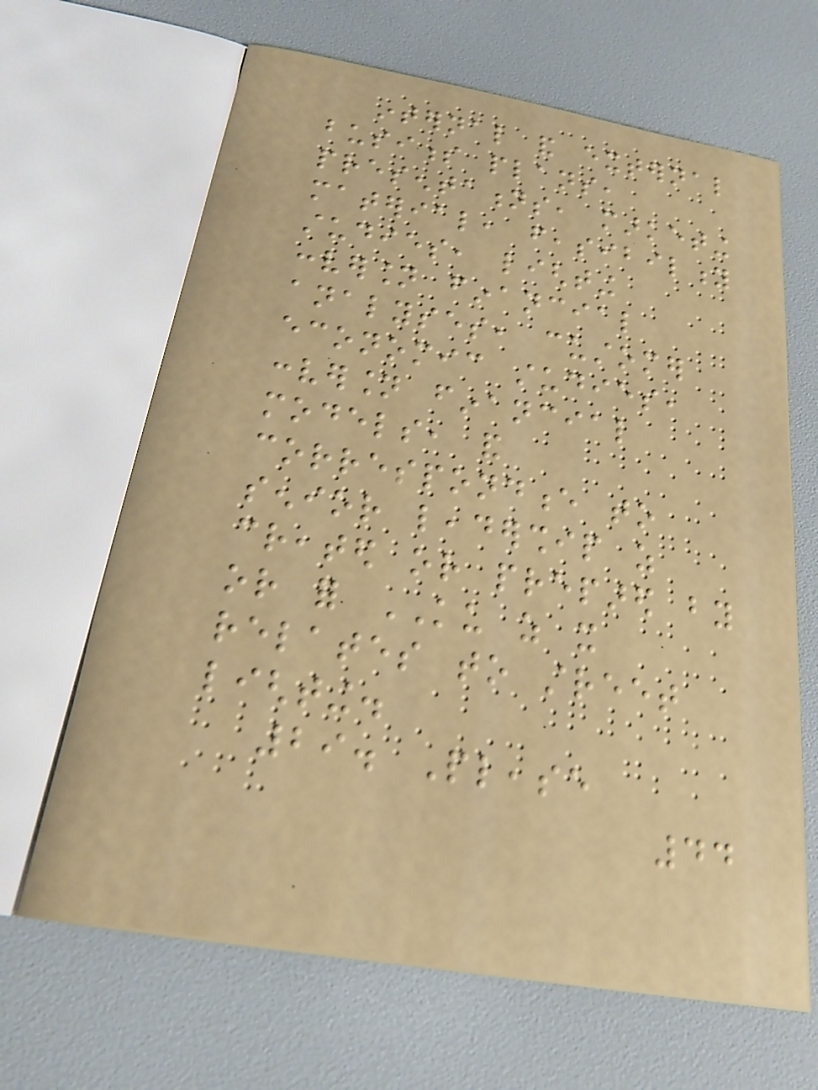internal and external
business plans,
presentations, marketing
material, feasibility
studies, lighting
conversion financial
analyses, customer
economic studies,
conversion financial
models, and
correspondence to
senior leadership as
created or prepared by
or for KU as it
relates to street
lighting.
29. Please
44
